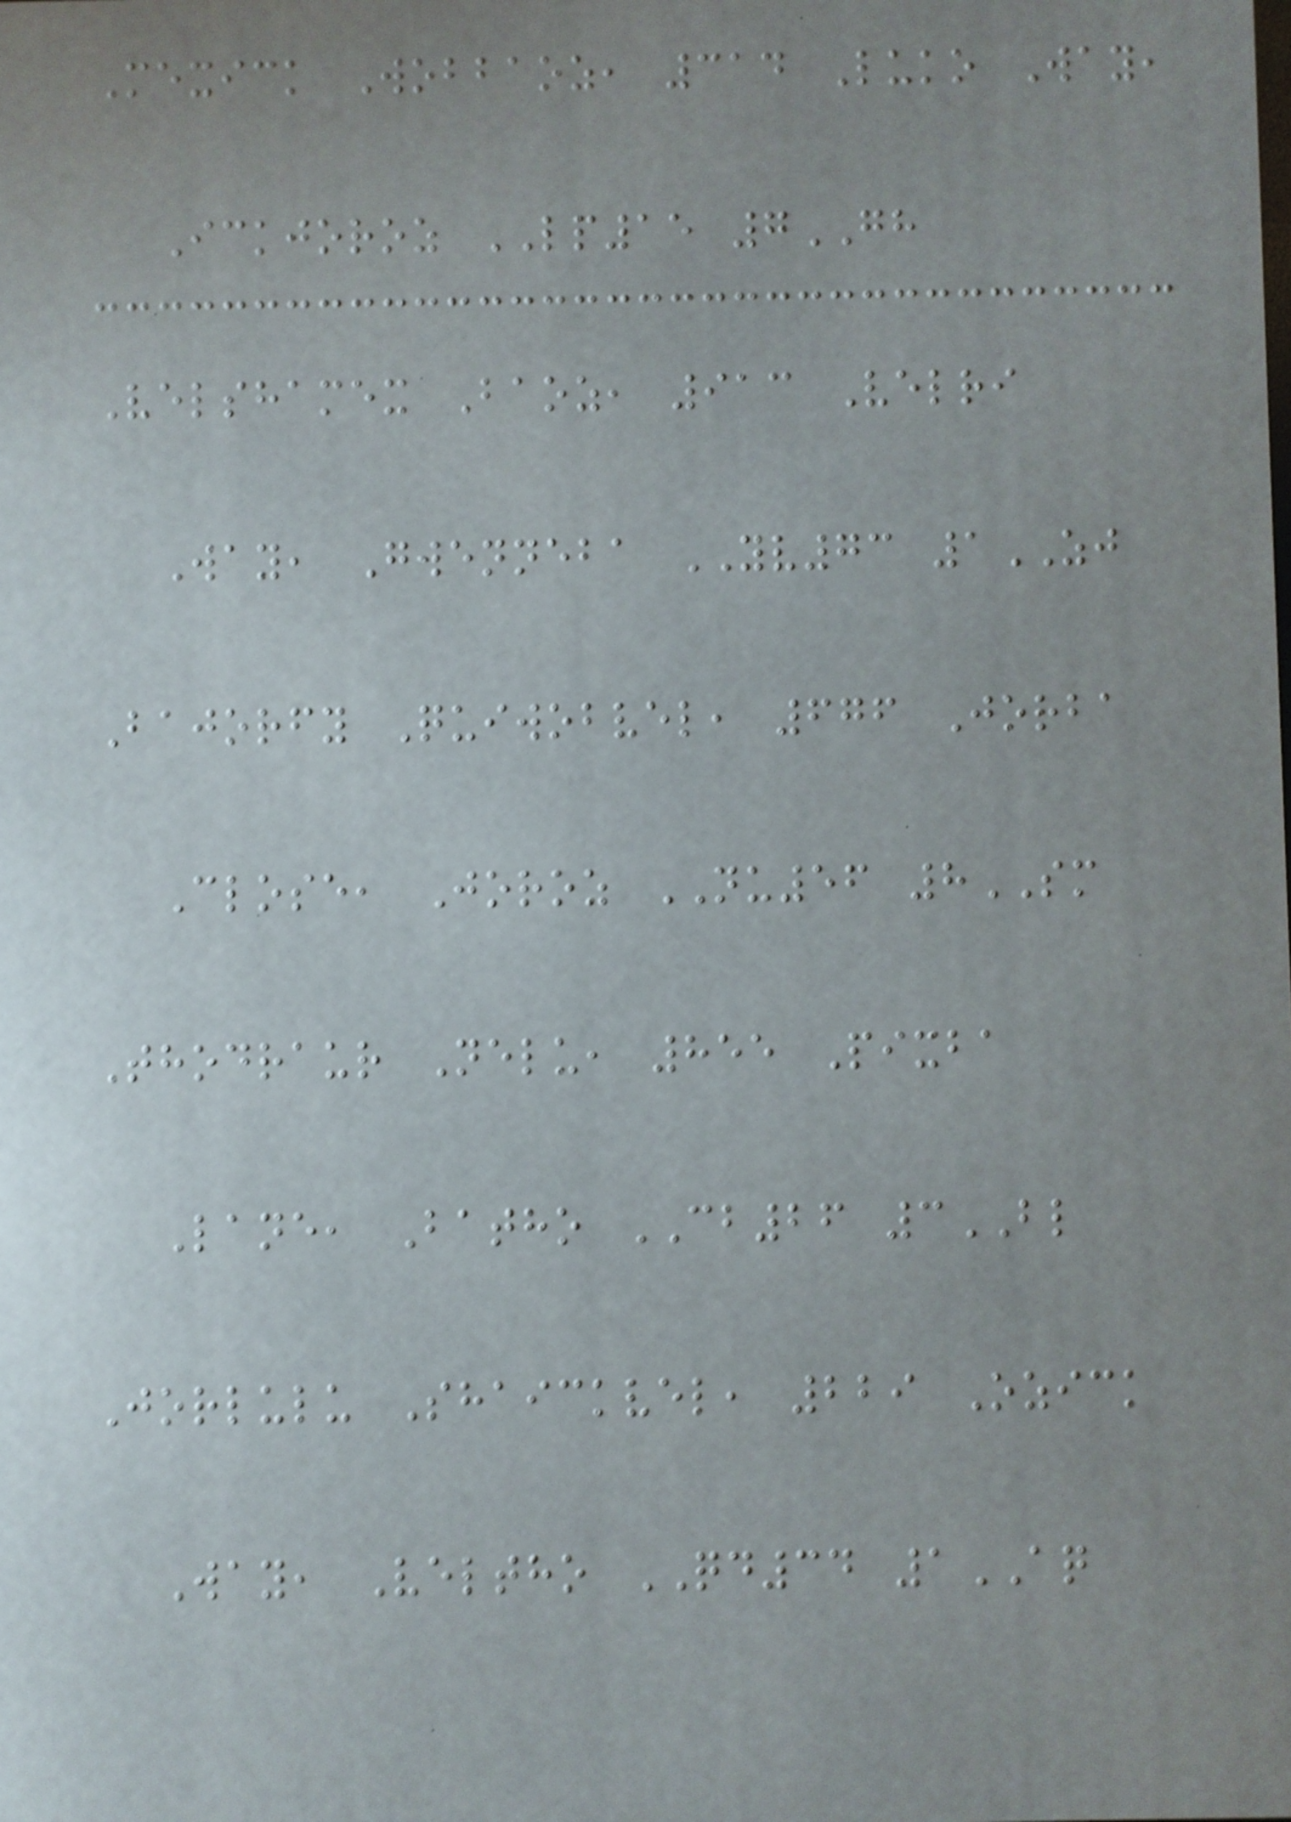Mexick Wobbaoz, 314 Luko Way,
Ickjoroz LP15 7GH
Velshamex Baoz, 913 Velri
Way, Gwenneba YV73 1ZJ
Bajorfy Quiwobvel, 676 Jorba
Close, Joroz NU56 8SM
Thodraur Nelu, 855 Pixba
Lane, Batho CB26 3BL
Jorlulu Shaickvel, 229 Ozick
Way, Veltho QD34 1AQ
